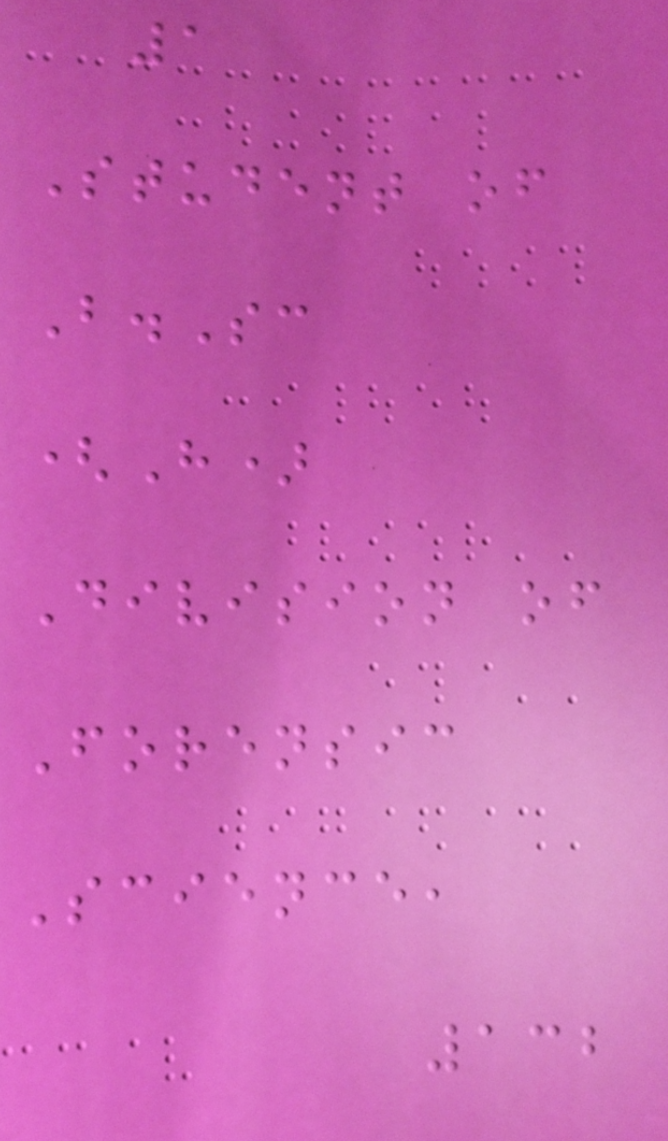1
Student of
B.Sc
(H)
Division of
Forensic
Science,
132
